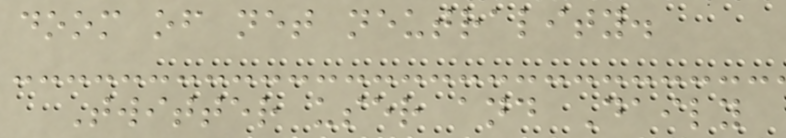doom of net neutrality.
Twitter user and Daily
